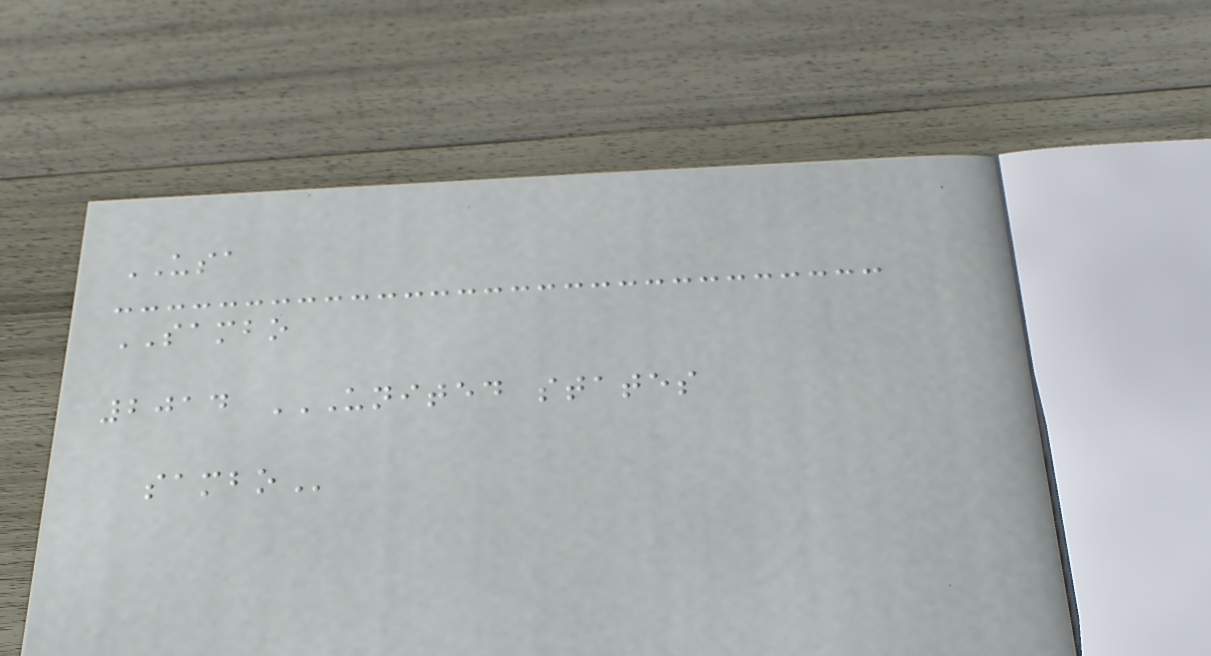USA
SAMBO
2014 UNITED STATES
SAMBO
